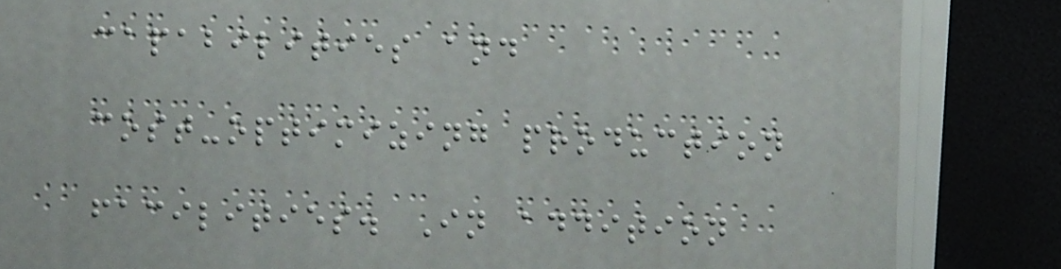capabilities and
cost-optimizing production
facilities. In addition
